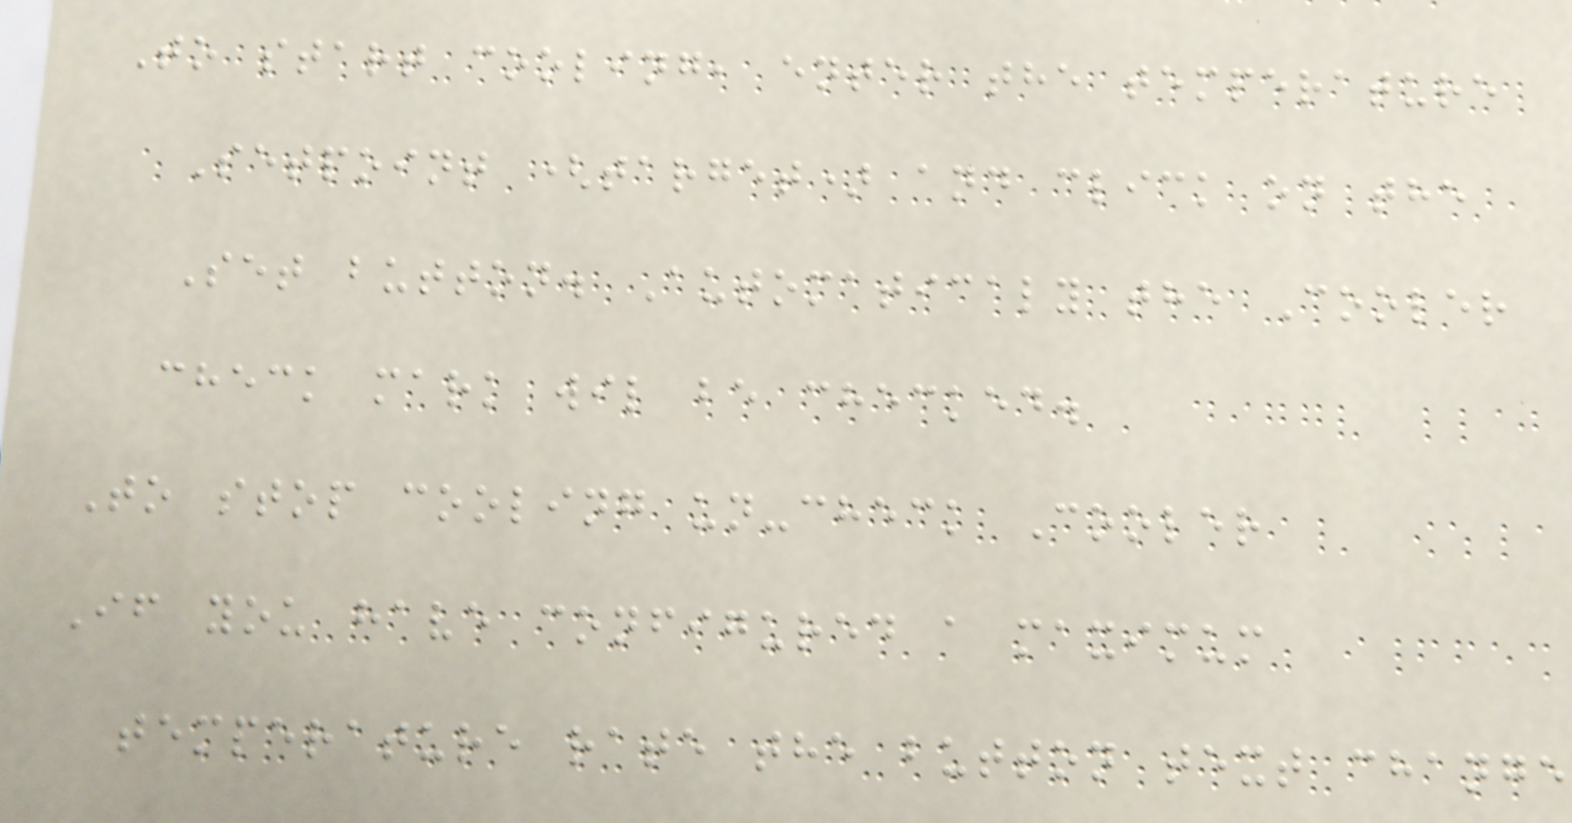To start cooling, enter the temperature
Setpoint (target) and click on the
Set button. Automaticaly the Cooler
check mark wil be checked.
To stop cooling un-check Cooler
If you have configured a maximum
temperature rate the button text change
